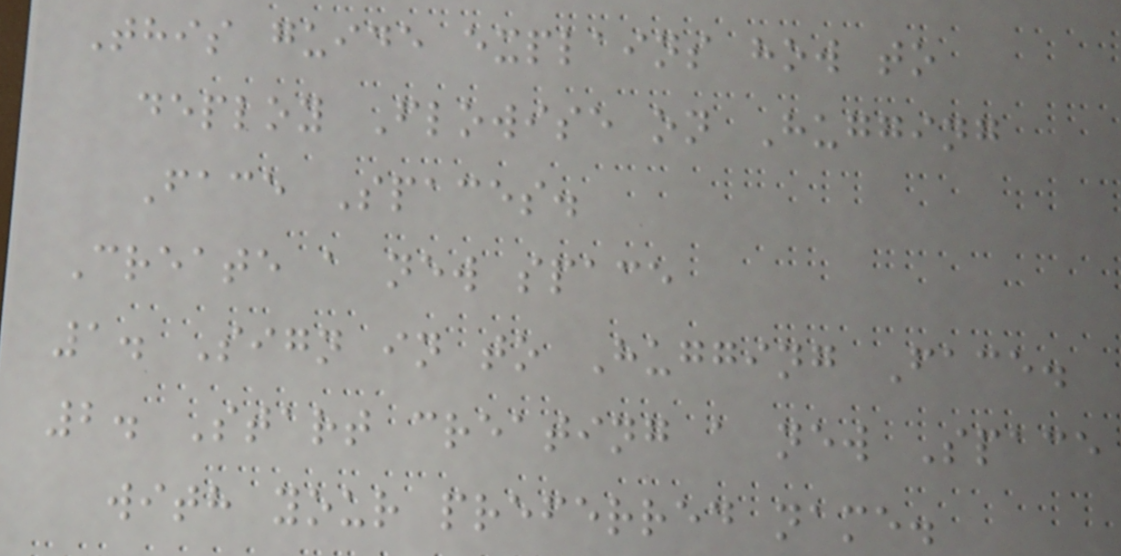This guide explains how to
deploy Flowise on Hugging
Face Spaces.
Create a new space
1. Sign in to Hugging Face.
2. Start creating a new Space
with your preferred name.
